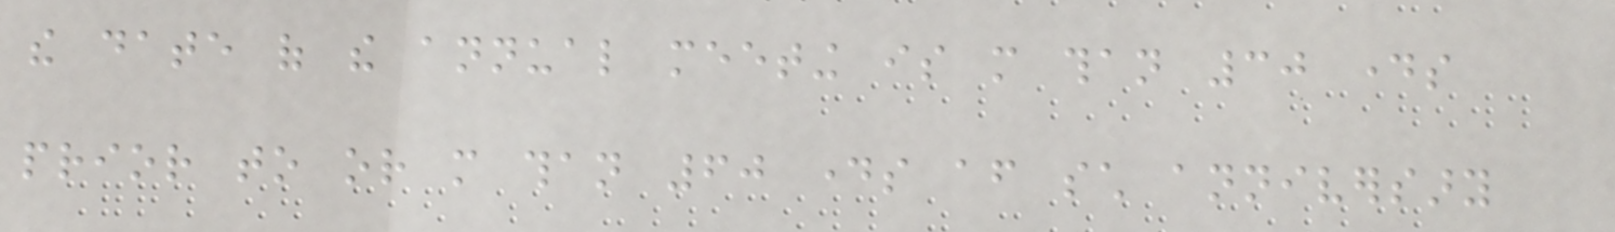the date of the annual meeting is more than 30 days
prior to or more than 60 days after such anniversary
